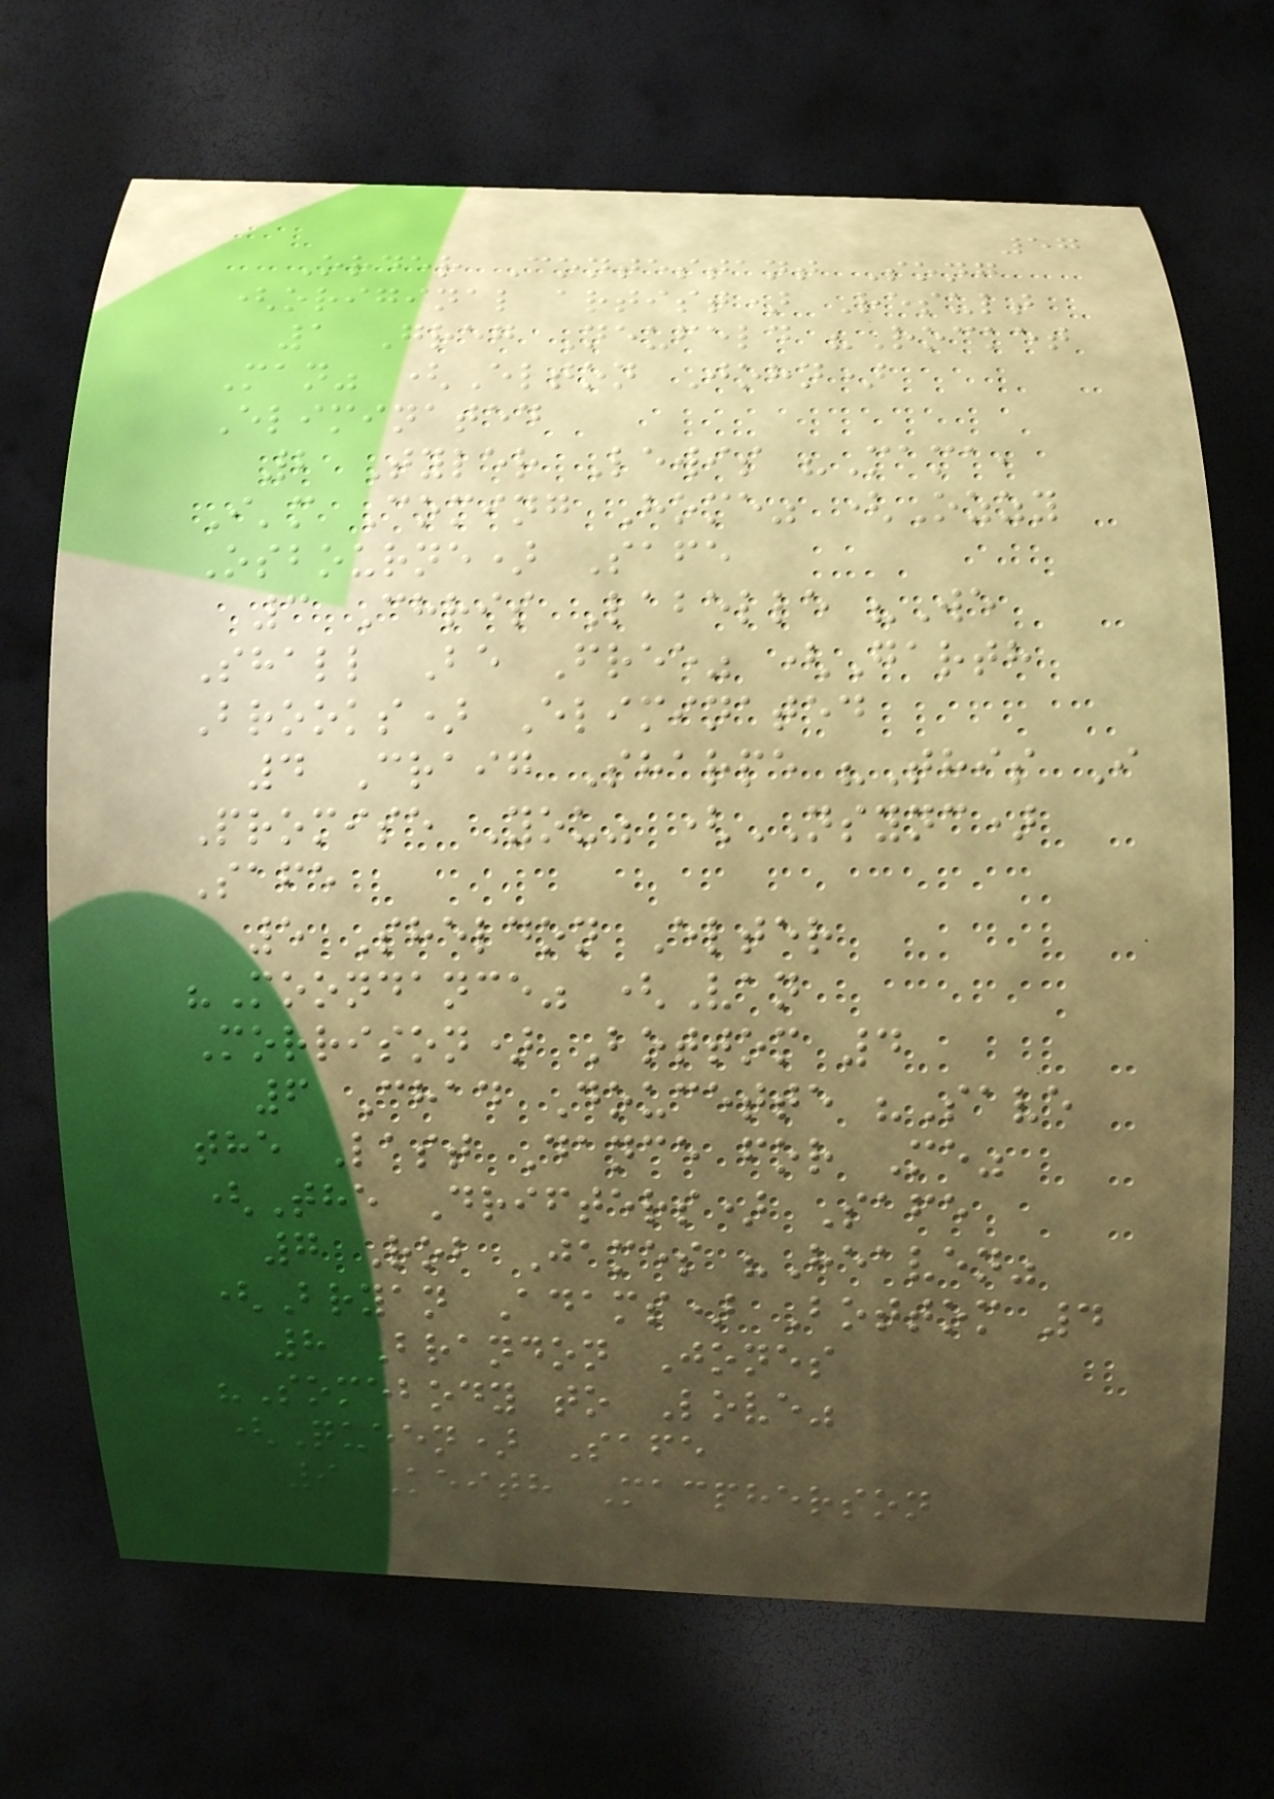57
Order Contestant Song
(original artist) Result
1 Greg Neufeld "Rocket
Man" (Elton John)
Eliminated
2 Tyler Lewis "Mama,
I'm Coming Home" (Ozzy
Osbourne) Safe
3 Chris Labelle "We
Shall Be Free" (Garth
Brooks) Eliminated
4 Craig Sharpe "This I
Promise You" (NSYNC)
Safe
5 Sheldon Elter
"Moondance" (Van
Morrison) Bottom 4
6 Chad Doucette "Save
the Last Dance for Me"
(The Drifters) Safe
7 Rob James "Heaven"
(Bryan Adams) Bottom 4
8 Brandon Jones
"Somebody to Love"
(Queen) Safe
9 Keith Macpherson
